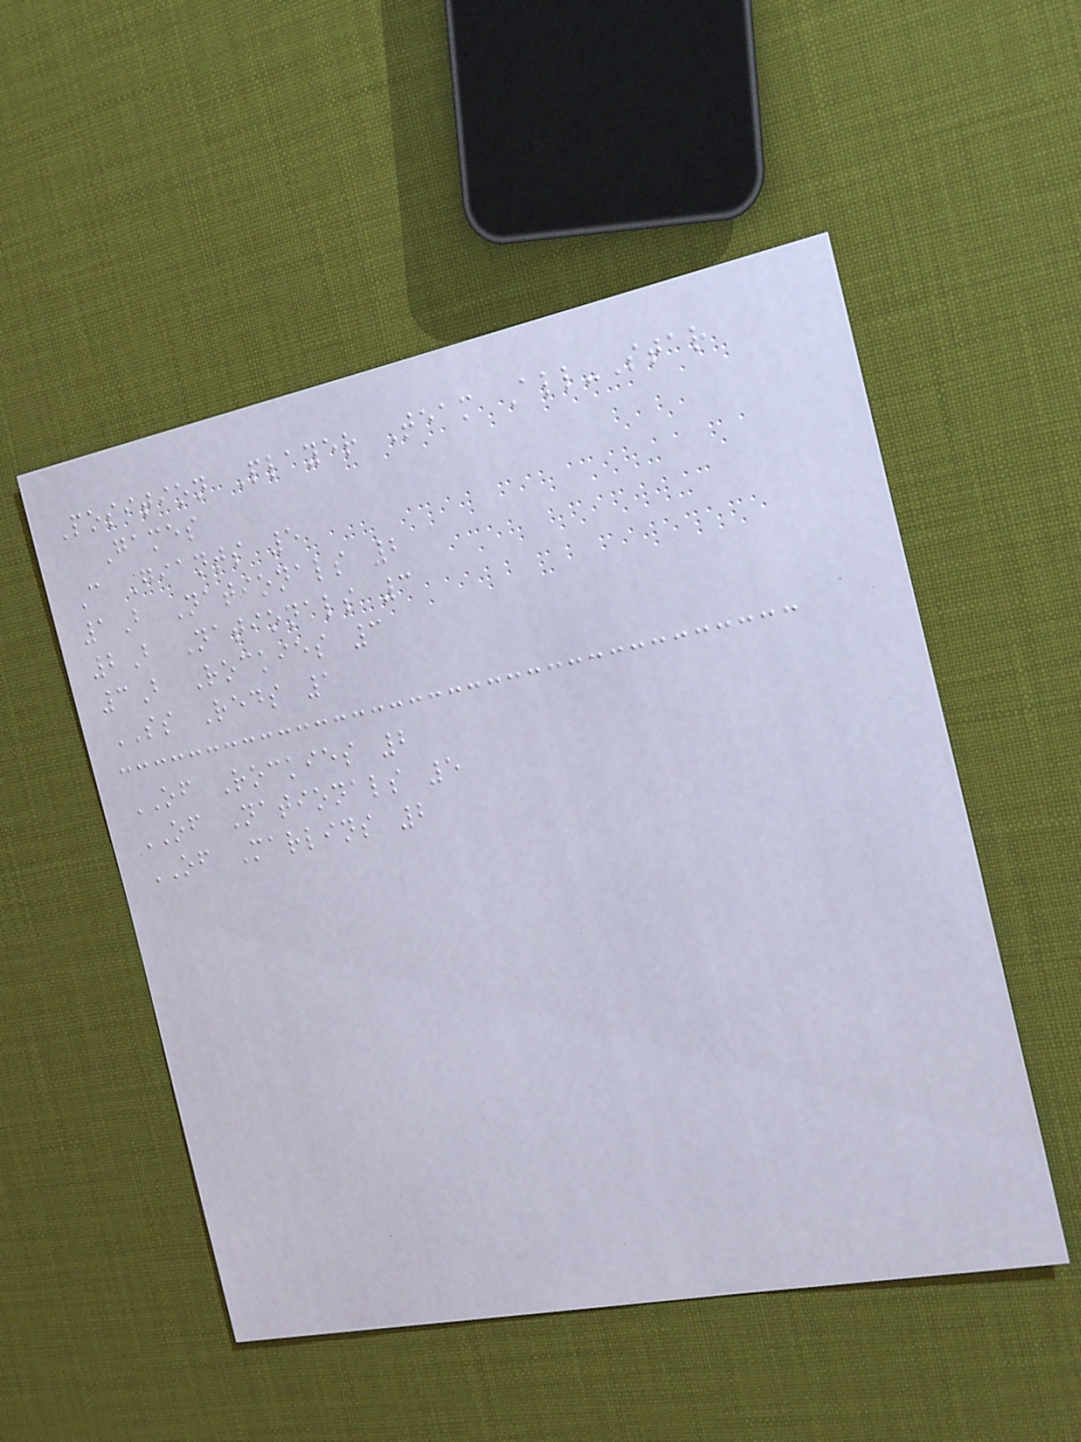Position Player Team All-Star
Games
C Giants 5
1B Nationals 2
2B Nationals 3
3B Rockies 3
SS Reds 1
OF Rockies 2
OF Nationals 5
OF Marlins 2
